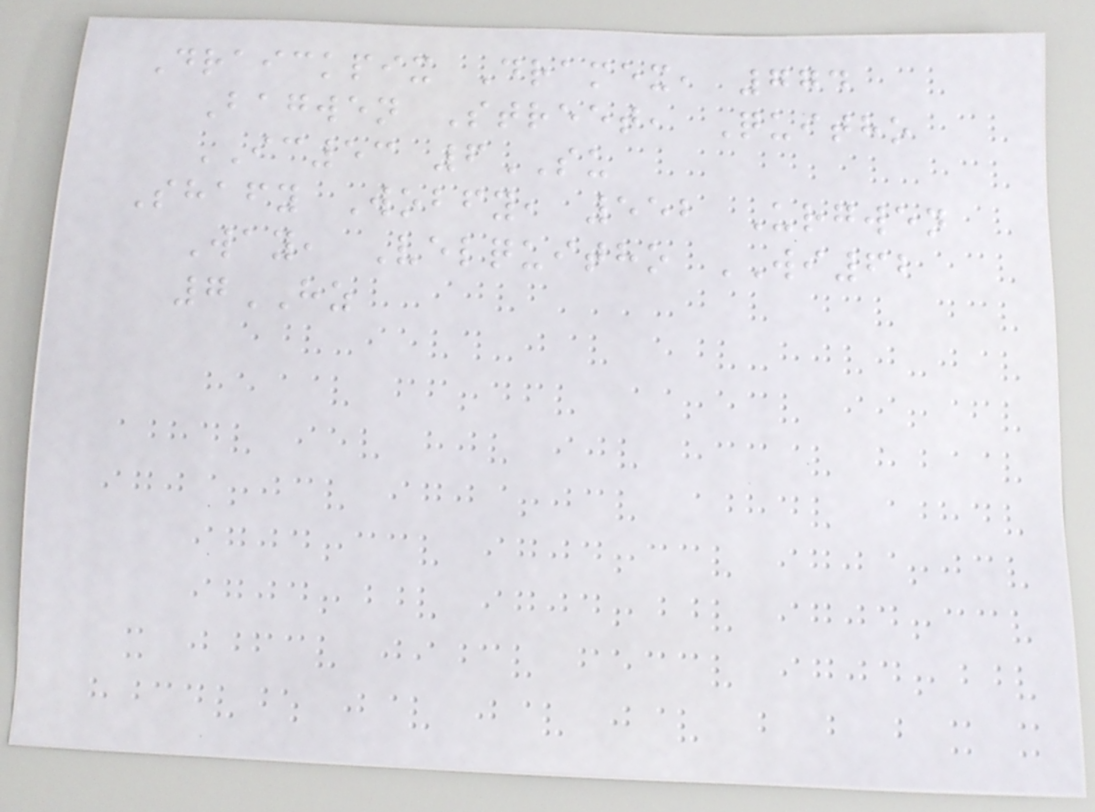Draickpix Dramex, 774
Bagwen Street, Quitho
IC53 6SU
Shafy Wobfy, 552 Urgwen
Way, Velquitho WI62
7HZ
